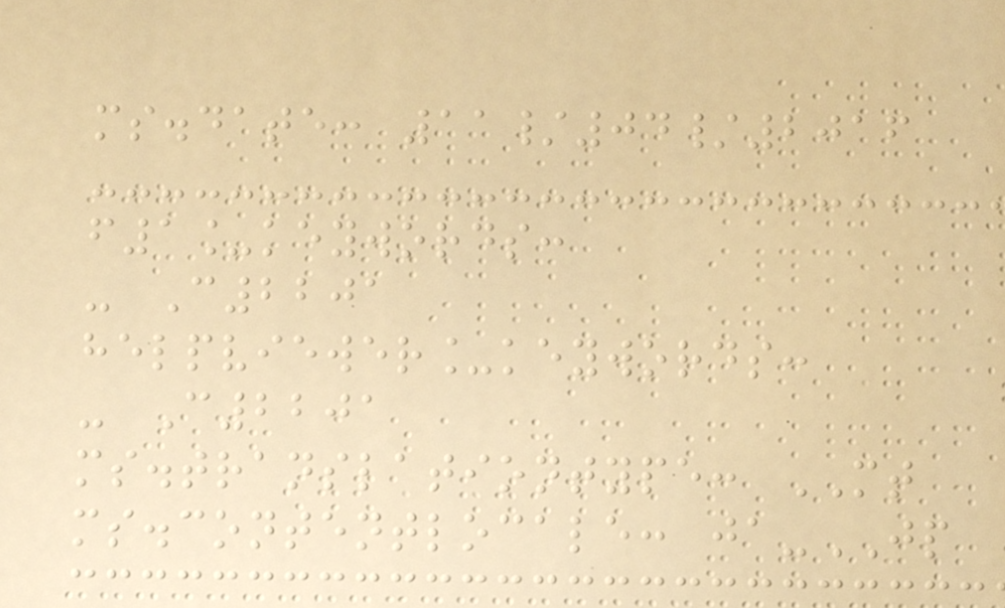ms.date: 11/04/2016
f1_keywords:
- C2201
helpviewer_keywords:
- C2201
ms.translationtype: MT
ms.contentlocale: ja-JP
